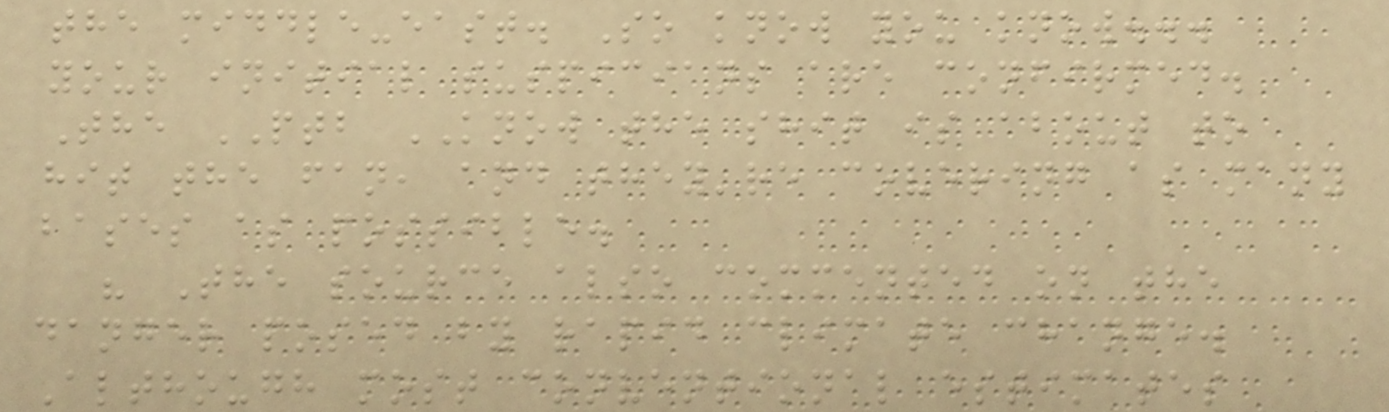the middle-east. So know you know...
your initial suspicians are confirmed.
The PTB KNOW the shit is about to
hit the fan, and they're covering as many
bases as possible.
" The source also commented on the
danger posed by rapid climate change.
Although most conventional estimates
